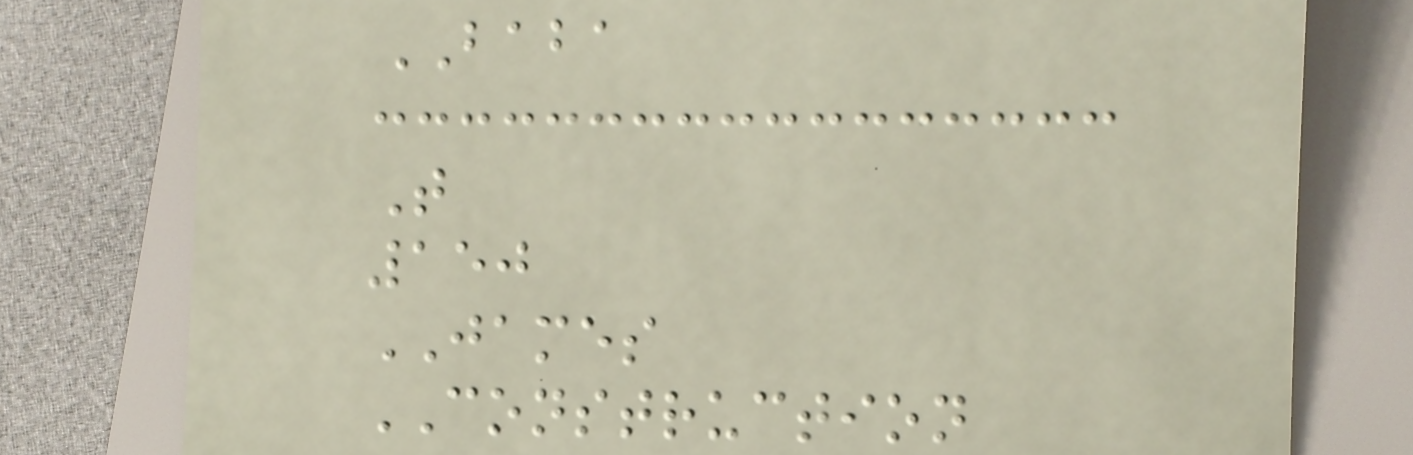BABA
T
150
JAMES
CONSTRUCTION
